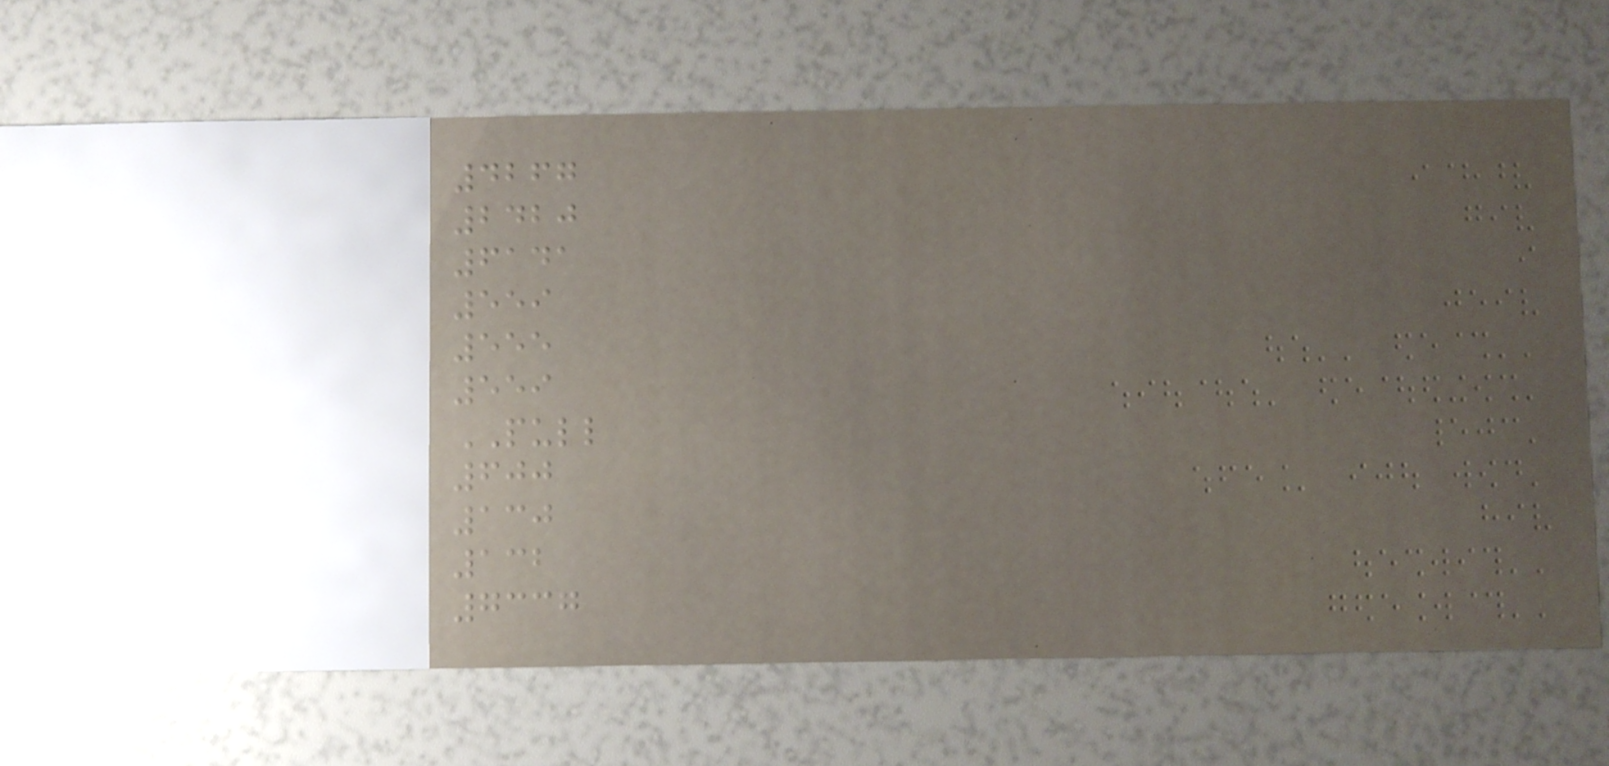4267
2420
6141
559
555
559
PULL
600
130
132
7337
